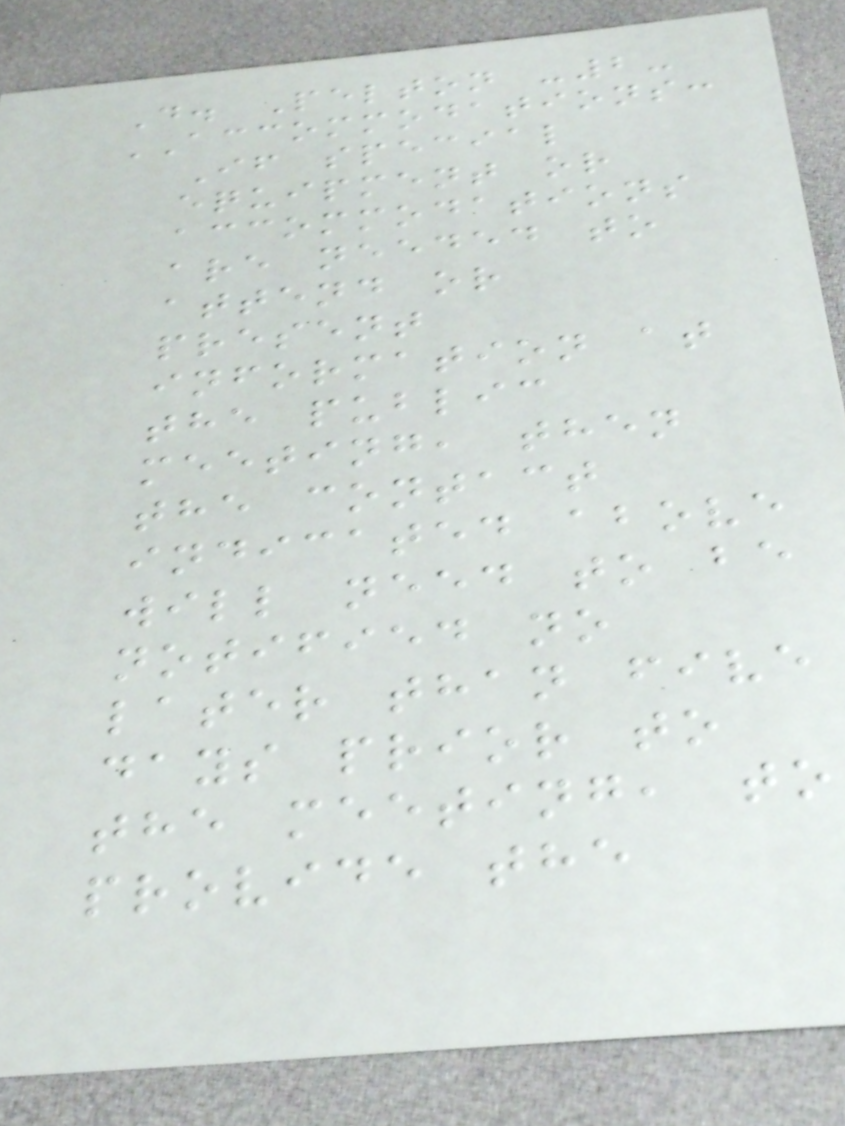D. Pelton -2-
ACCOMMODATIONS:
If special
equipment or
accommodations
are needed to
attend or
present
information at
the public
meeting, then
the contact
indicated above
will need to be
notified no
later than five
days prior to
the meeting, to
provide the
